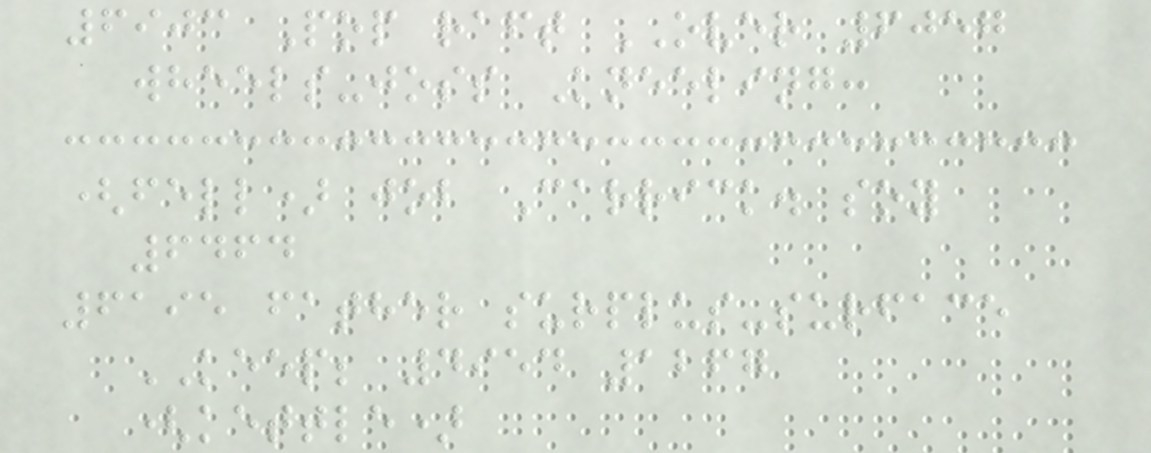6903 Pop raft OVER 6057
wheels-joss Kneeling:
(fell) job Carrick. soy
6464
6195 father surplus-surface
KEEP; 4954 1267
(kettle)
